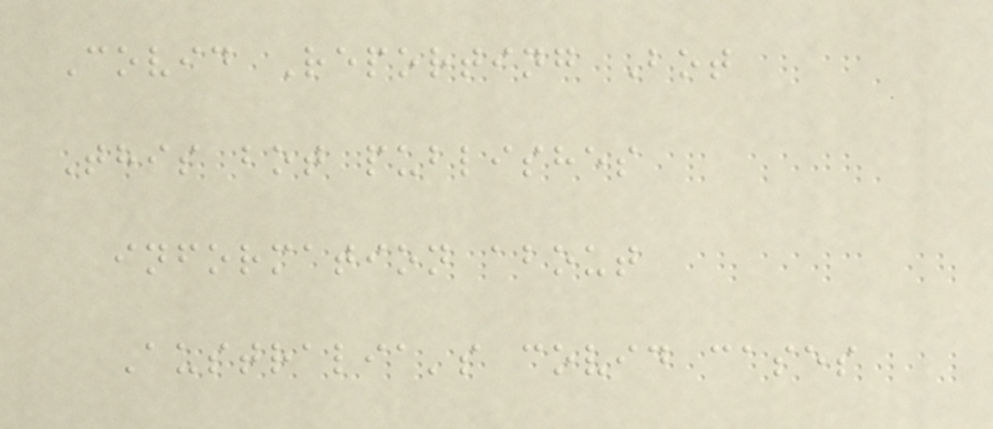Covid Reporting Bot
This bot publishes
information about
Australia's covid cases
